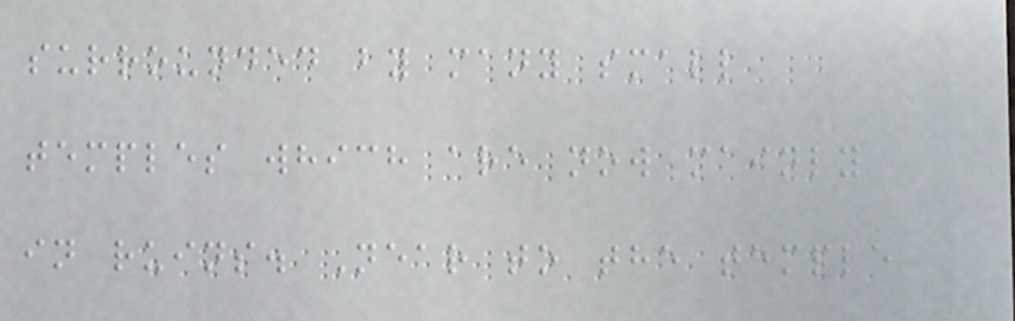surrounded by many small
temples which are now mainly
in ruins. Near to the temple
